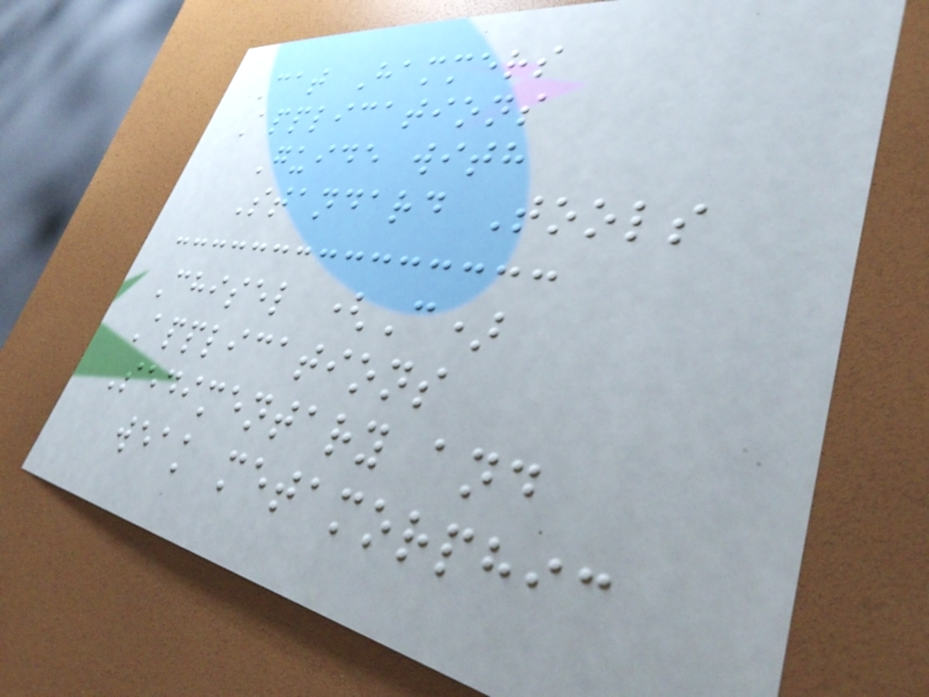Cat Hammers
Applications
Guide with
Standard Tools
Chisel (C)
Applications
Sedimentary and
weak metamorphic
